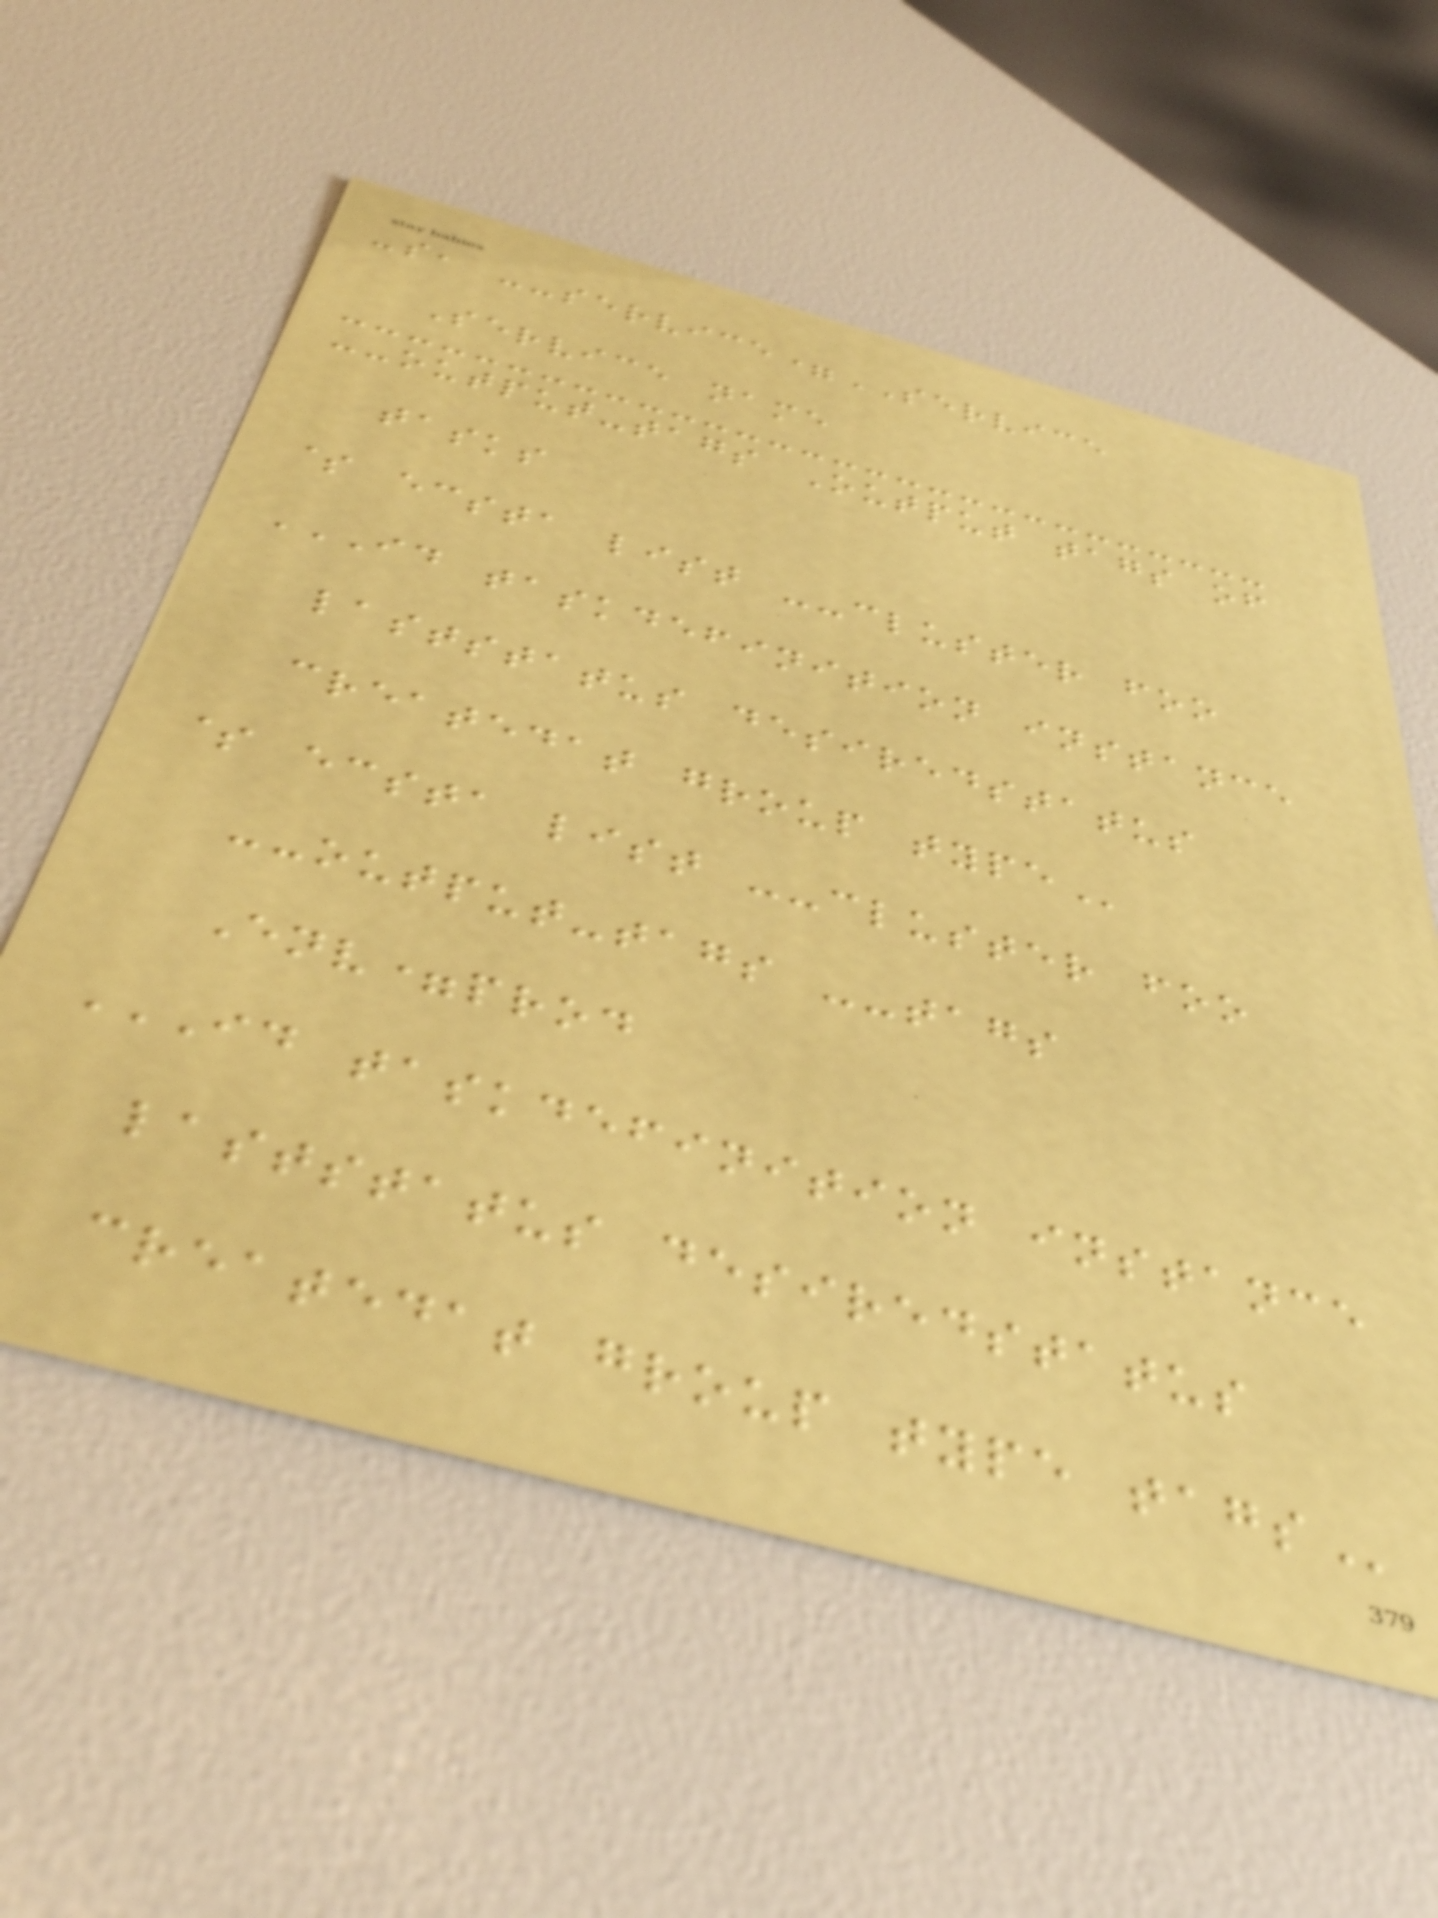-s, --service=SERVICE
Service name
--output-tags Output tags of
tasks
$ ecsta list --cluster foo
ID TASKDEFINITION INSTANCE
LASTSTATUS DESIREDSTATUS
CREATEDAT GROUP TYPE
$ ecsta list --cluster foo
--output-tags --tags
Env=prod
ID TASKDEFINITION INSTANCE
LASTSTATUS DESIREDSTATUS
CREATEDAT GROUP TYPE TAGS
